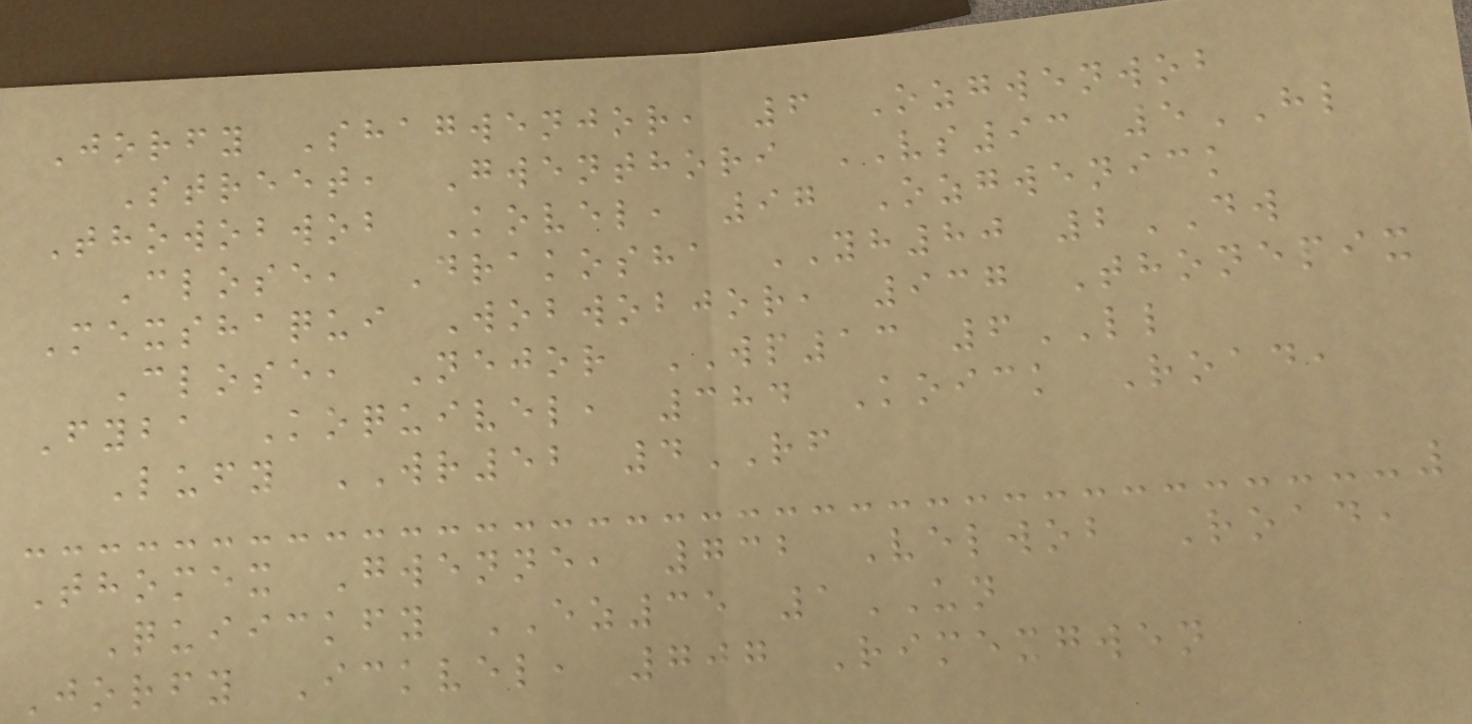Jorfy Shagwenjor, 6 Ozgwenwob
Street, Gwenthori VS93 5HL
Thowobwob Kovel, 97 Ozgwenick
Close, Drakosha YH80 2DW
Mexshaqui Wobwobjor, 937 Thonepix
Close, Nejor WP13 6LL
Fyba Koquivel, 384 Koick Road,
Lufy WR52 4RF
Thomex Gwenne, 732 Velwob Road,
Quiickfy EZ35 1UN
Jorfy Ickvel, 707 Rimexgwen
